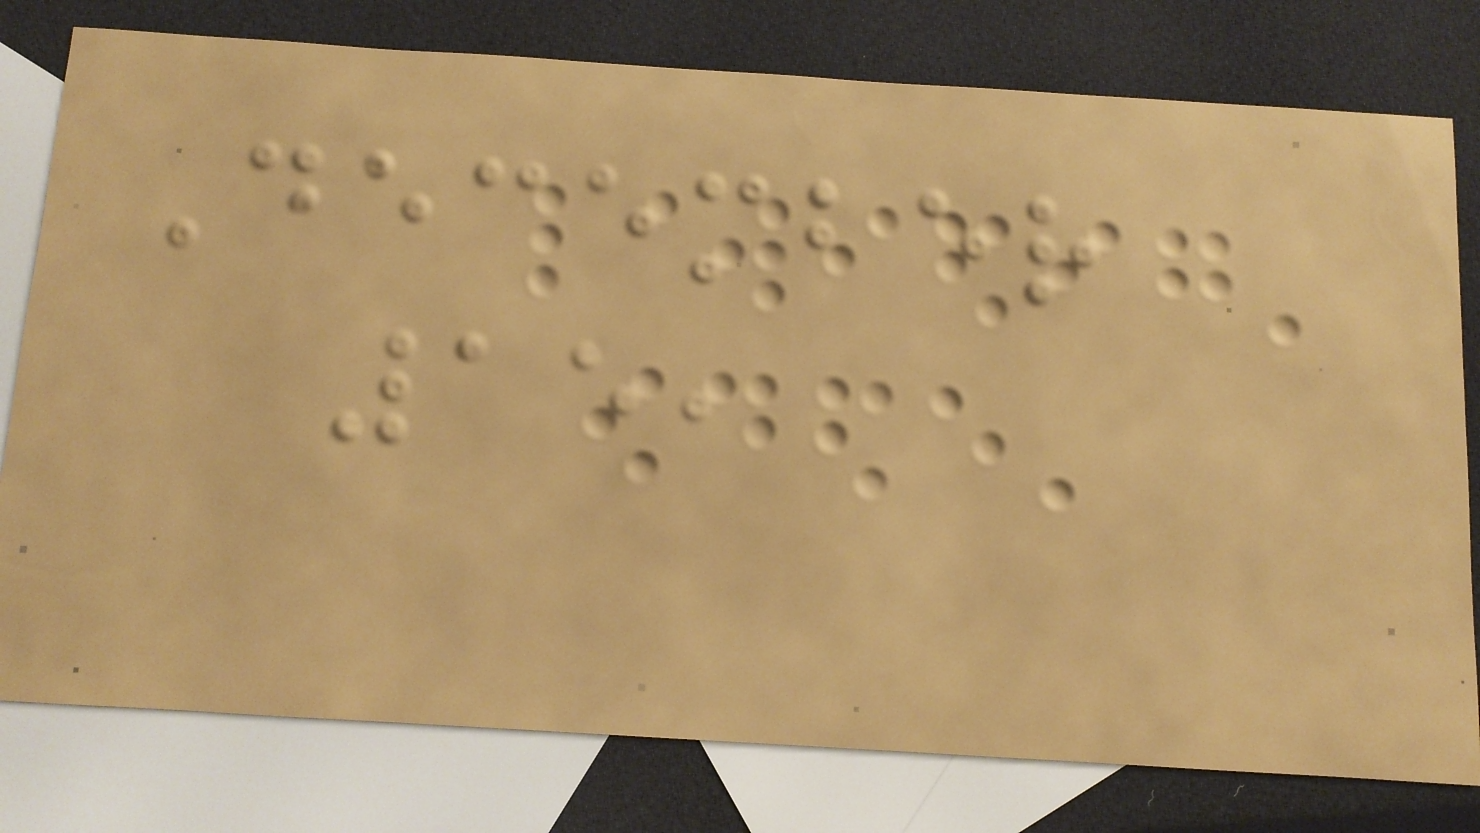December
15,
